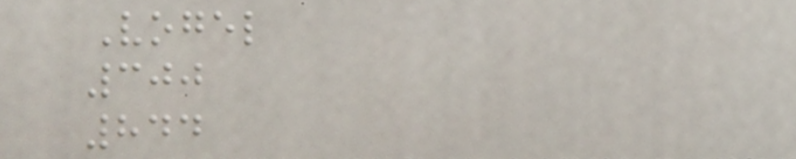Vogel
300
844
